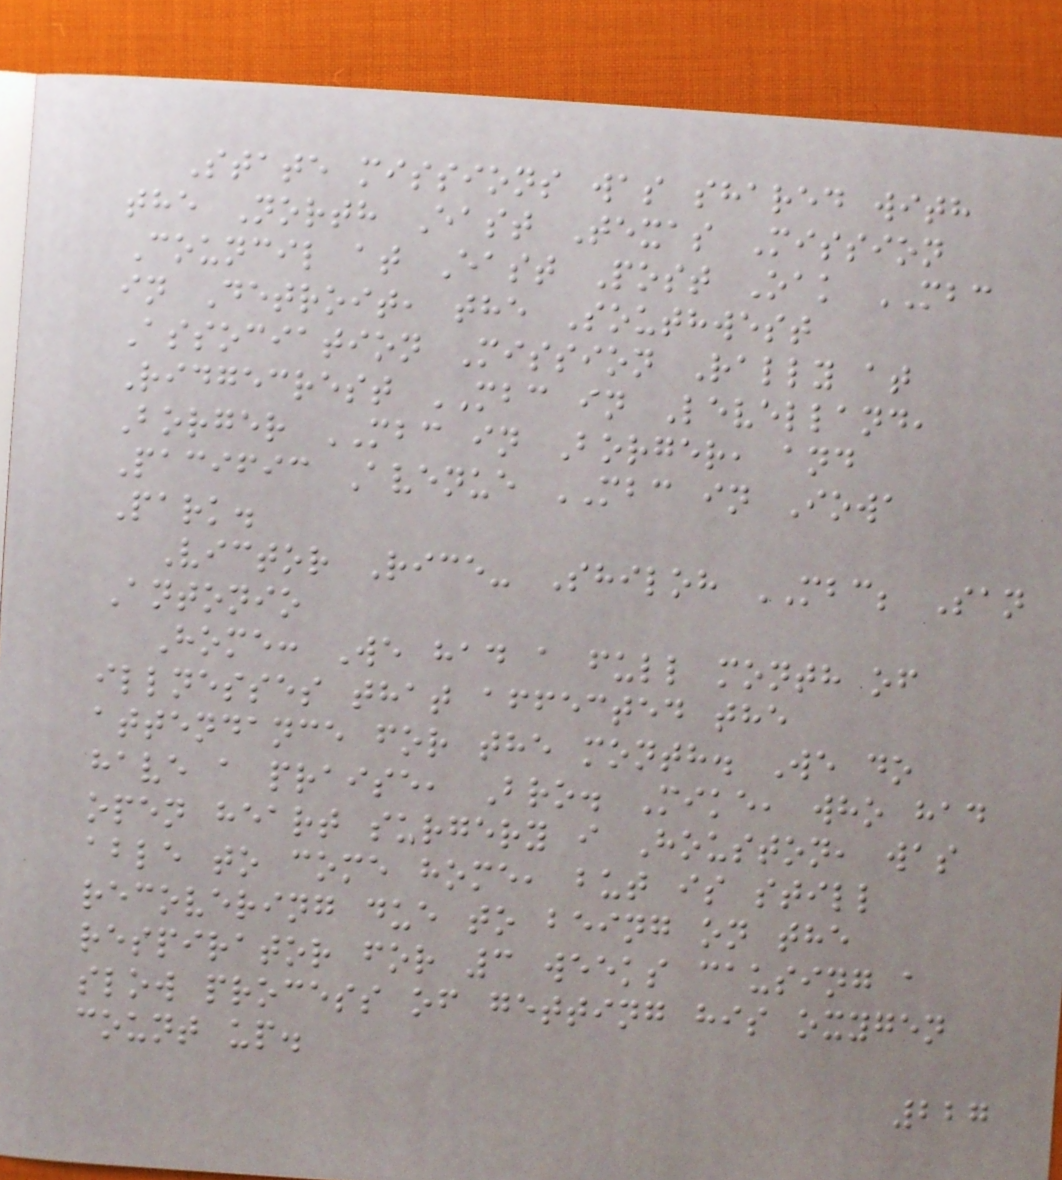State missions was shared with
the North East Texas Mission
Council at East Post Oak MBC
in Detroit, the Southwest
Association Mission Rally at
Ridgecrest MBC in Levelland,
Borger MBC in Borger, and
Pacific Avenue MBC in Iowa
Park.
Victor Rice- Shiloh MBC; San
Antonio
Home: We had a full month of
illnesses that affected the
attendance for the month. We do
have a praise, Bro. Mike, who had
open heart surgery i Houston, was
able to come home, but is still
recovering due to being on the
respirator for 3 weeks causing a
slow process of getting his oxygen
count up.
227
